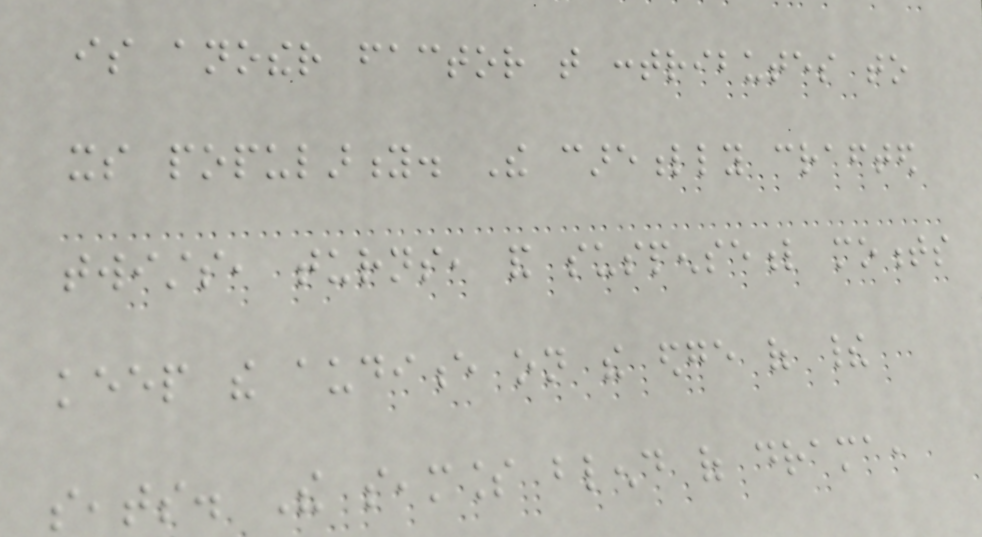is another factor that contributes to
its popularity. The carefully crafted
twists, turns, and suspenseful moments
keep the audience on the edge of their
seats. The seamless blend of drama,
